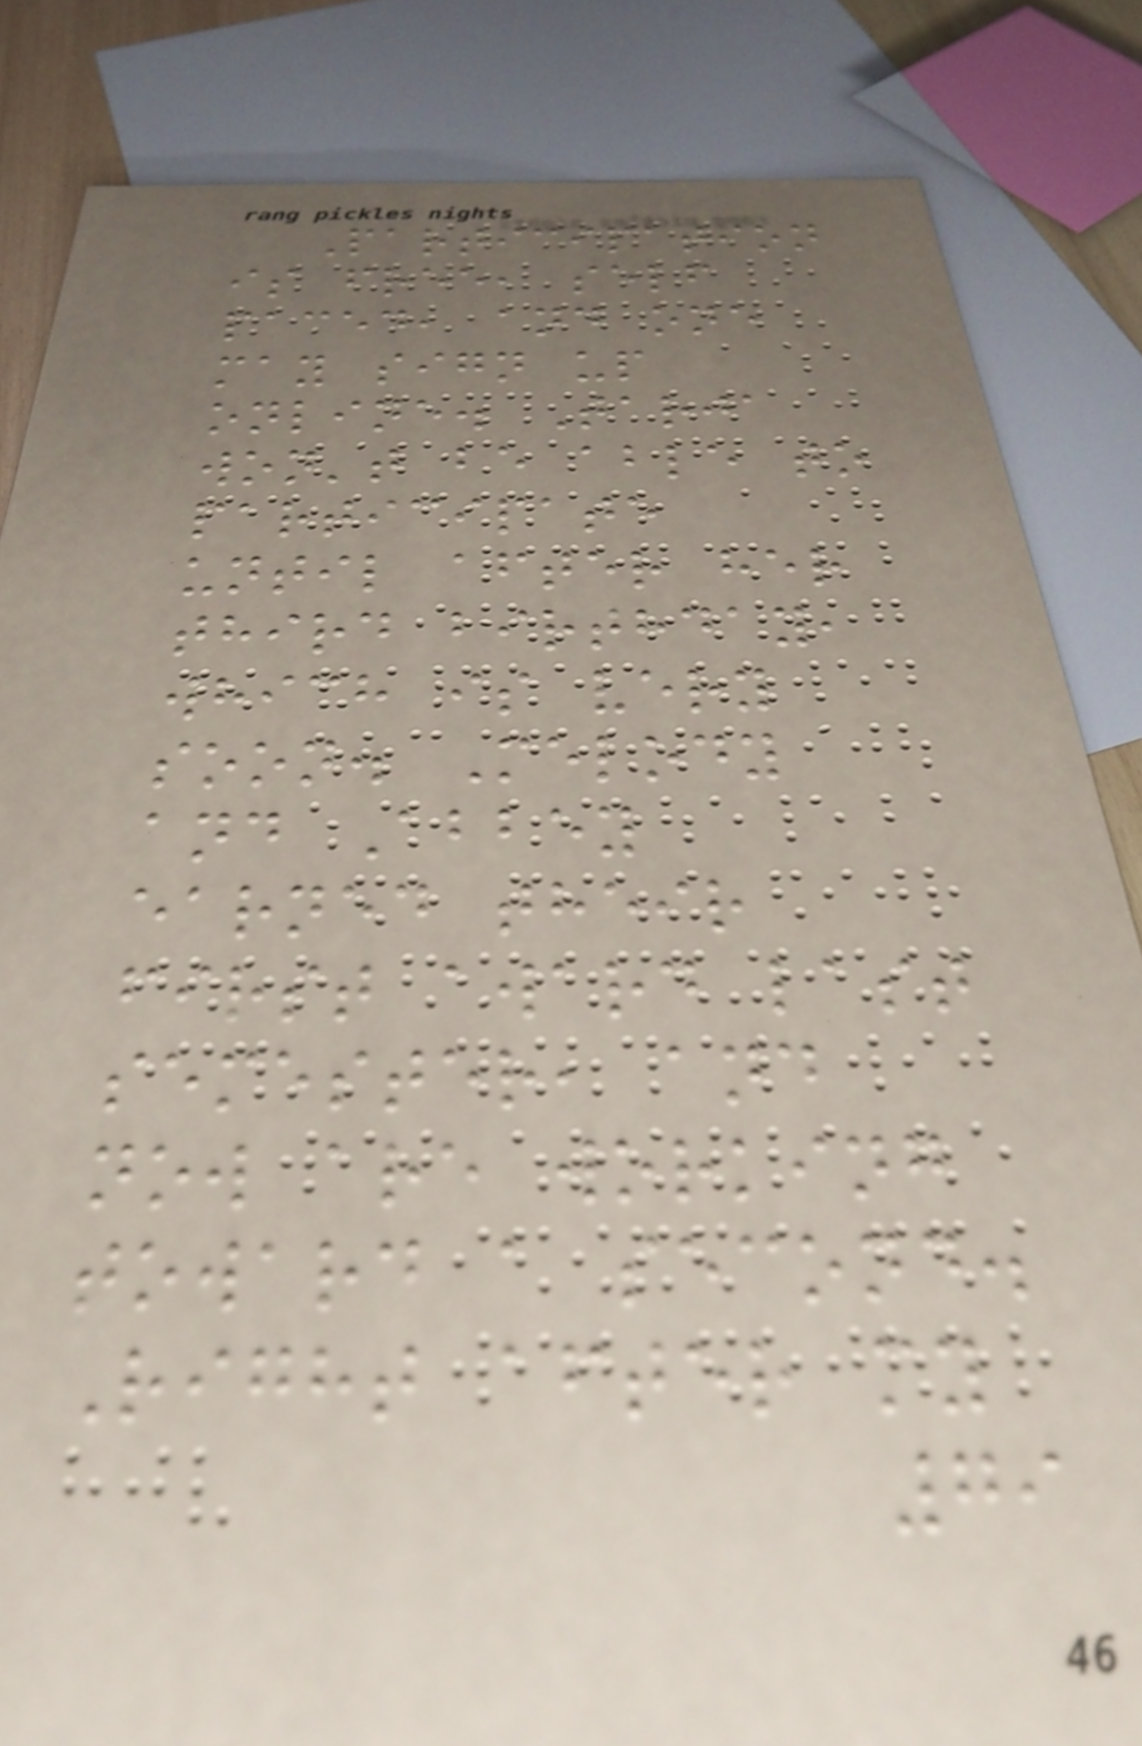Participation
is free, self
paced, and one
may sign up
online. Tarja
won't be able to
participate
until after her
third birthday,
which is very
soon. Melody
and Abbey
earned their
first award last
semester, and
now are working
toward a second.
Right after my
79
